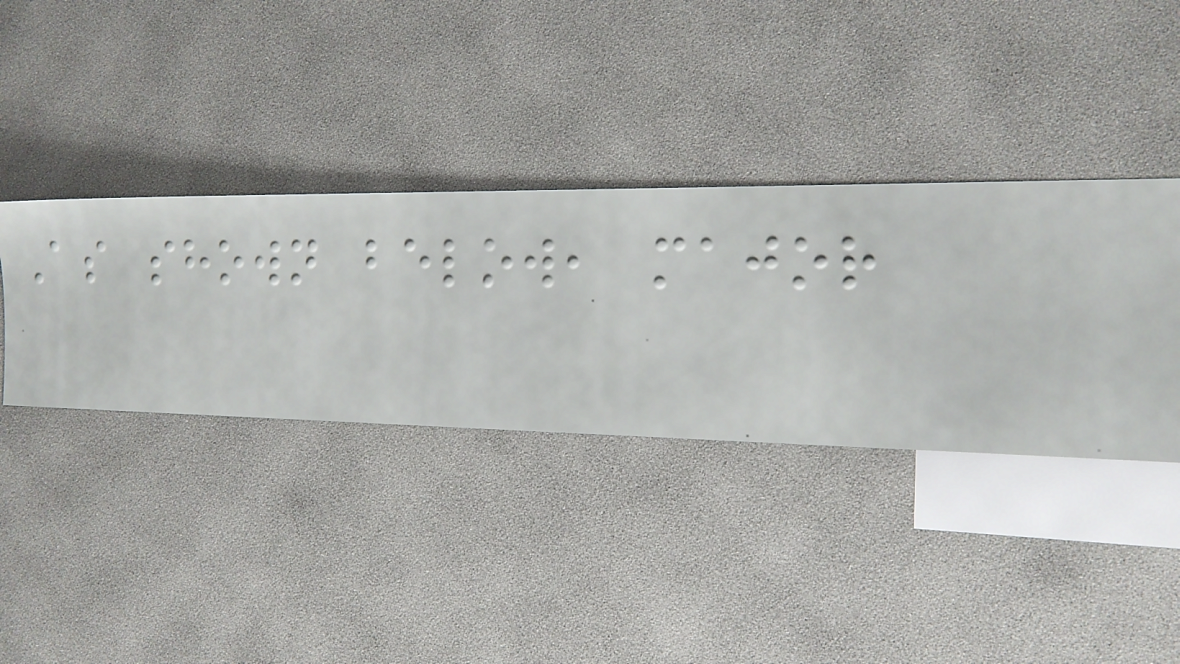As shown below, major
